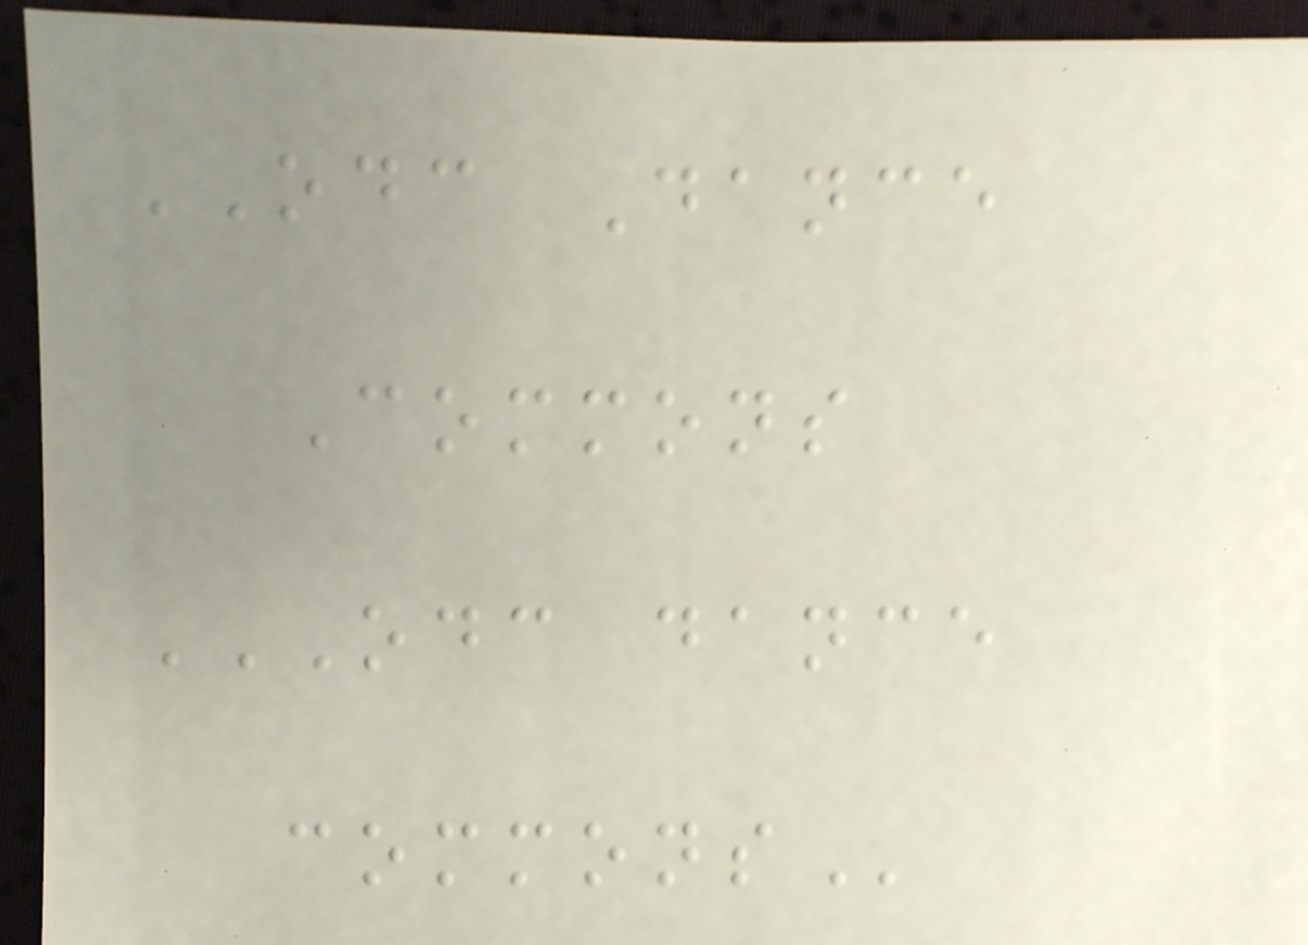ODC Dance
Commons
ODC DANCE
COMMONS
